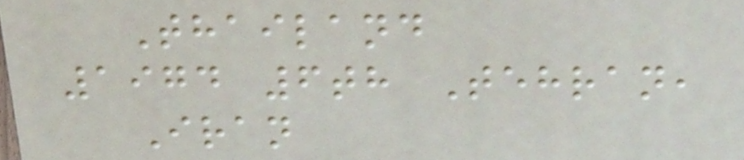Thailand
1974 6th Tehran,
Iran
